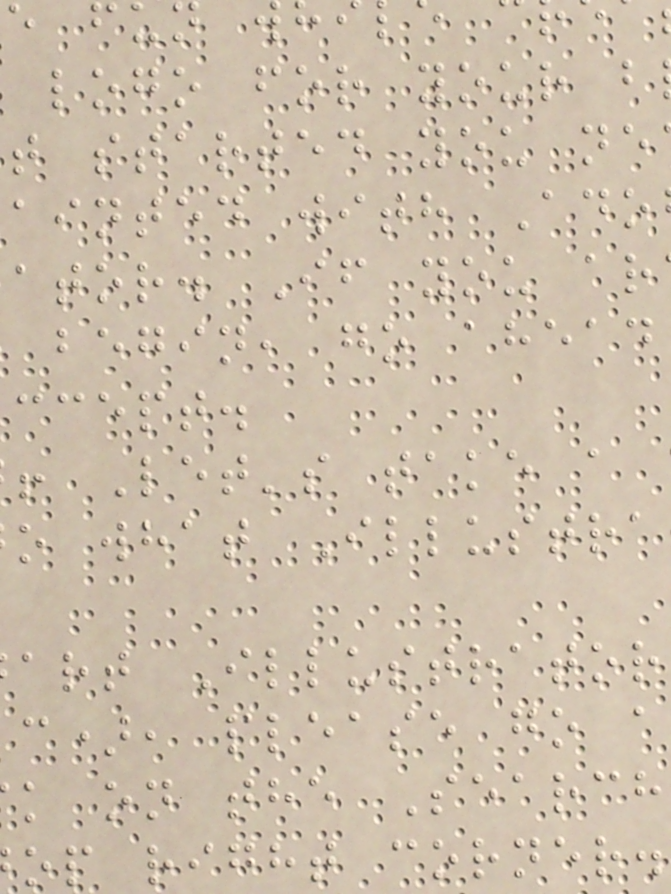logo for your b
t started you ne
ainted with Ado
ator. If you ar
begin, go ahead
ccept.
! Let's take a
o what Illustra
art Illustrator
c), please go a
k on the Search
op right corner.
